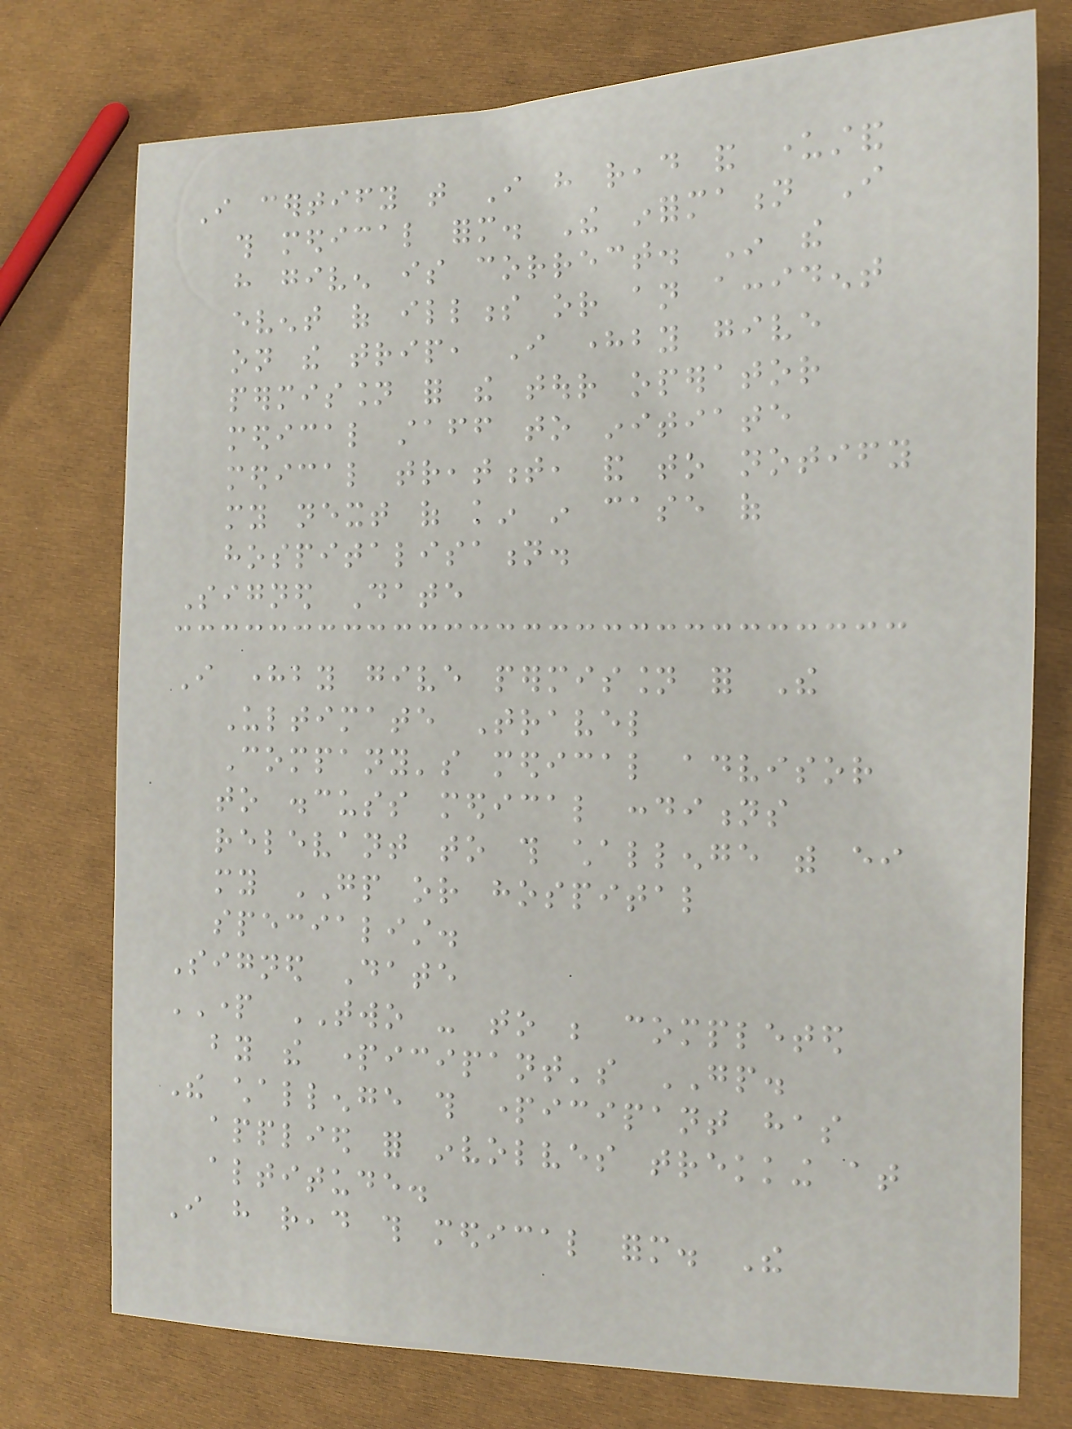I certify that I have read and understand
this medical form. The information I
have given is correct. In the
event of illness or an accident
on the trip, I hereby give
permission for the tour operator
medical staff to initiate
medical treatment, and to notify
my next of kin in case of
hospitalisation.
Signed Date
I hereby give permission for The
Ultimate Travel
Company's medical advisor
to discuss medical conditions
relevant to this challenge with either
my GP or hospital
specialist.
Signed Date
PART TWO - to be completed
by the participant's GP.
The challenge this participant has
applied for involves trekking at
altitude.
I have read this medical form. The
